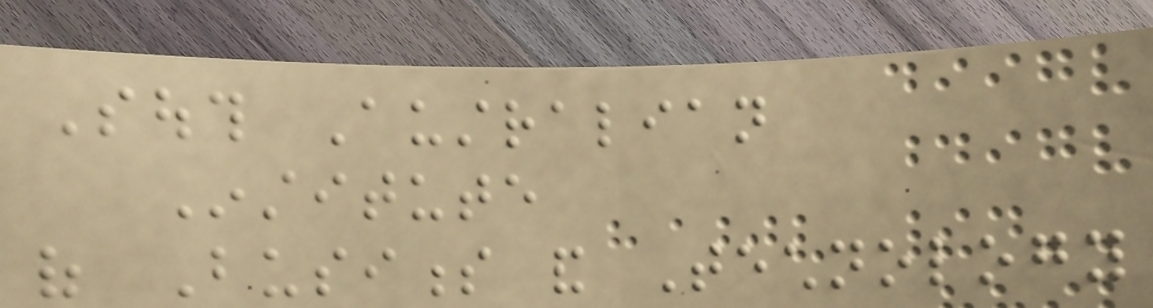South Australian
Institute
of Business and Technology
